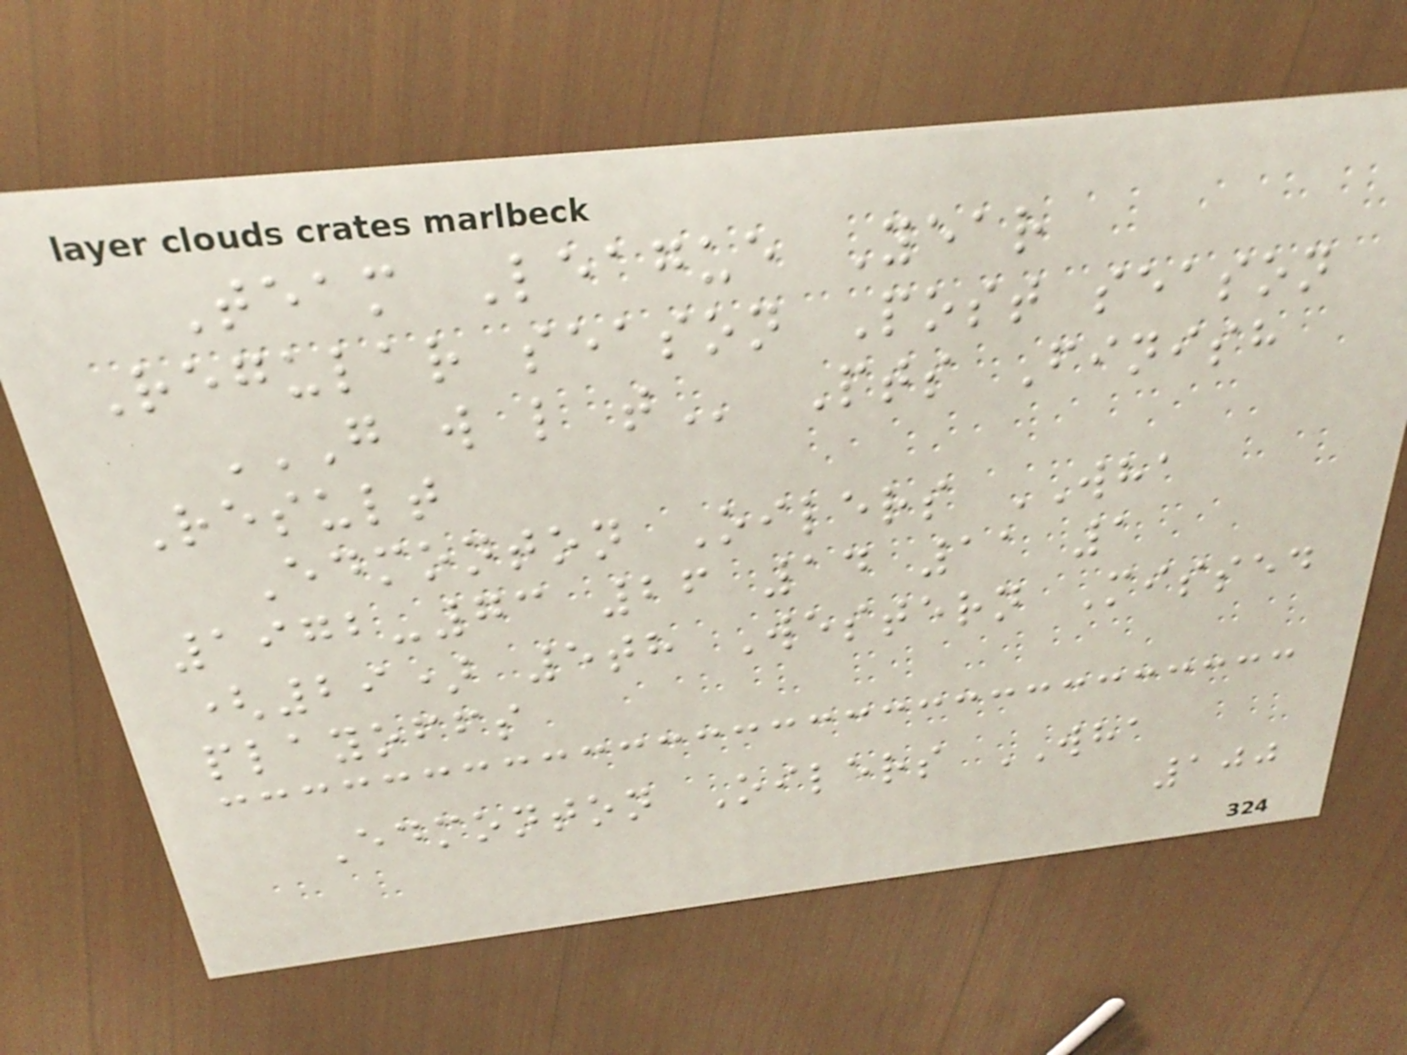Team League Year
Regular season Post season
G W L T Pts Finish
Result
Edmonton Oilers WHA
1972-73 26 14 11 1
(29) 5th Western Missed
playoffs
Edmonton Oilers WHA
100
